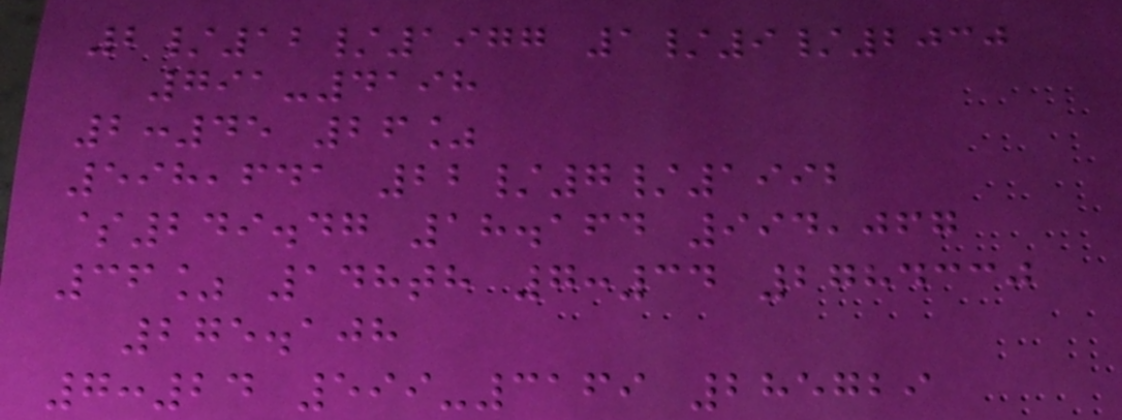2/12/1977 1/9/2030
791-4198
2:45 26%
598,641 22/7/1992
$249.47 18.164 994,067
36% 148th 7:34 2784330
275.108
7:24 599-3169 285729
